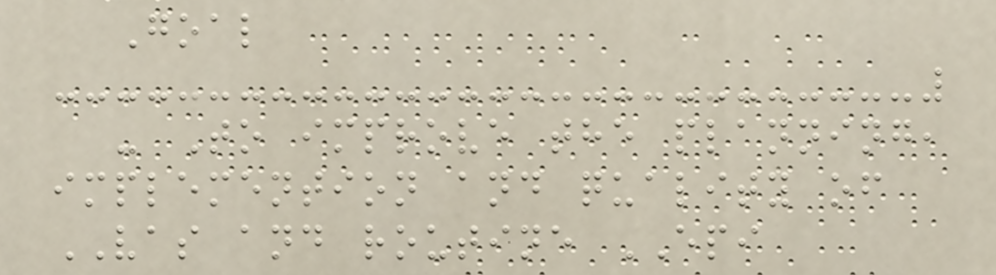Goal
- To improve the planning,
implemention and quality of
VAS and routine EPI
